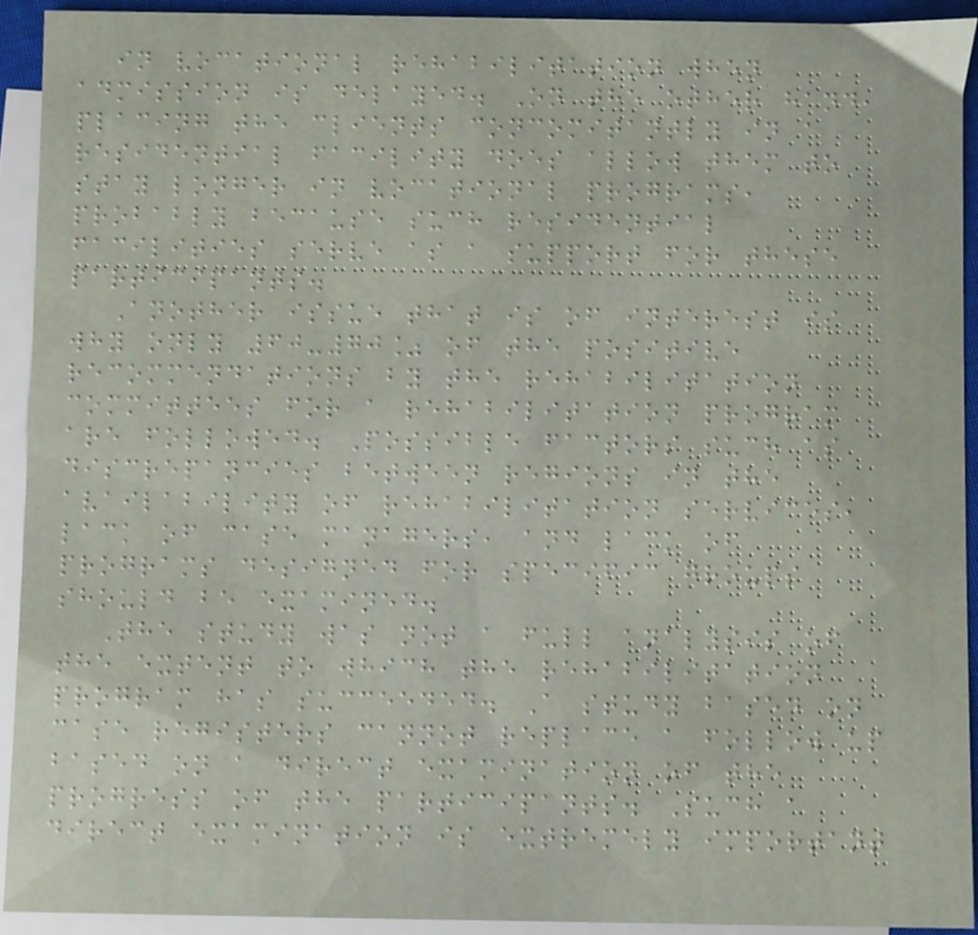in vocational rehabilitation when
admission is delayed. On the other hand,
placing the clients concomitantly in a
residential facility does allow them to
stay longer in vocational programs,
probably because such residential
facilities serve as a support for these
participants.
Another issue that is of interest is
why only 60-70% of the positive
recommendations by the rehabilitation
committees for a rehabilitation program
are followed. Possible factors such as
discrepancies between regions in the
availability of rehabilitation services,
lack of case managers, and lack of
programs designed for specific groups
should be examined.
The study was not a full analysis of
the extent to which the rehabilitation
program has succeeded. A study based on
case registers cannot replace a follow up
based on a direct examination of the
progress of the participants. Such a
direct examination is extremely important
